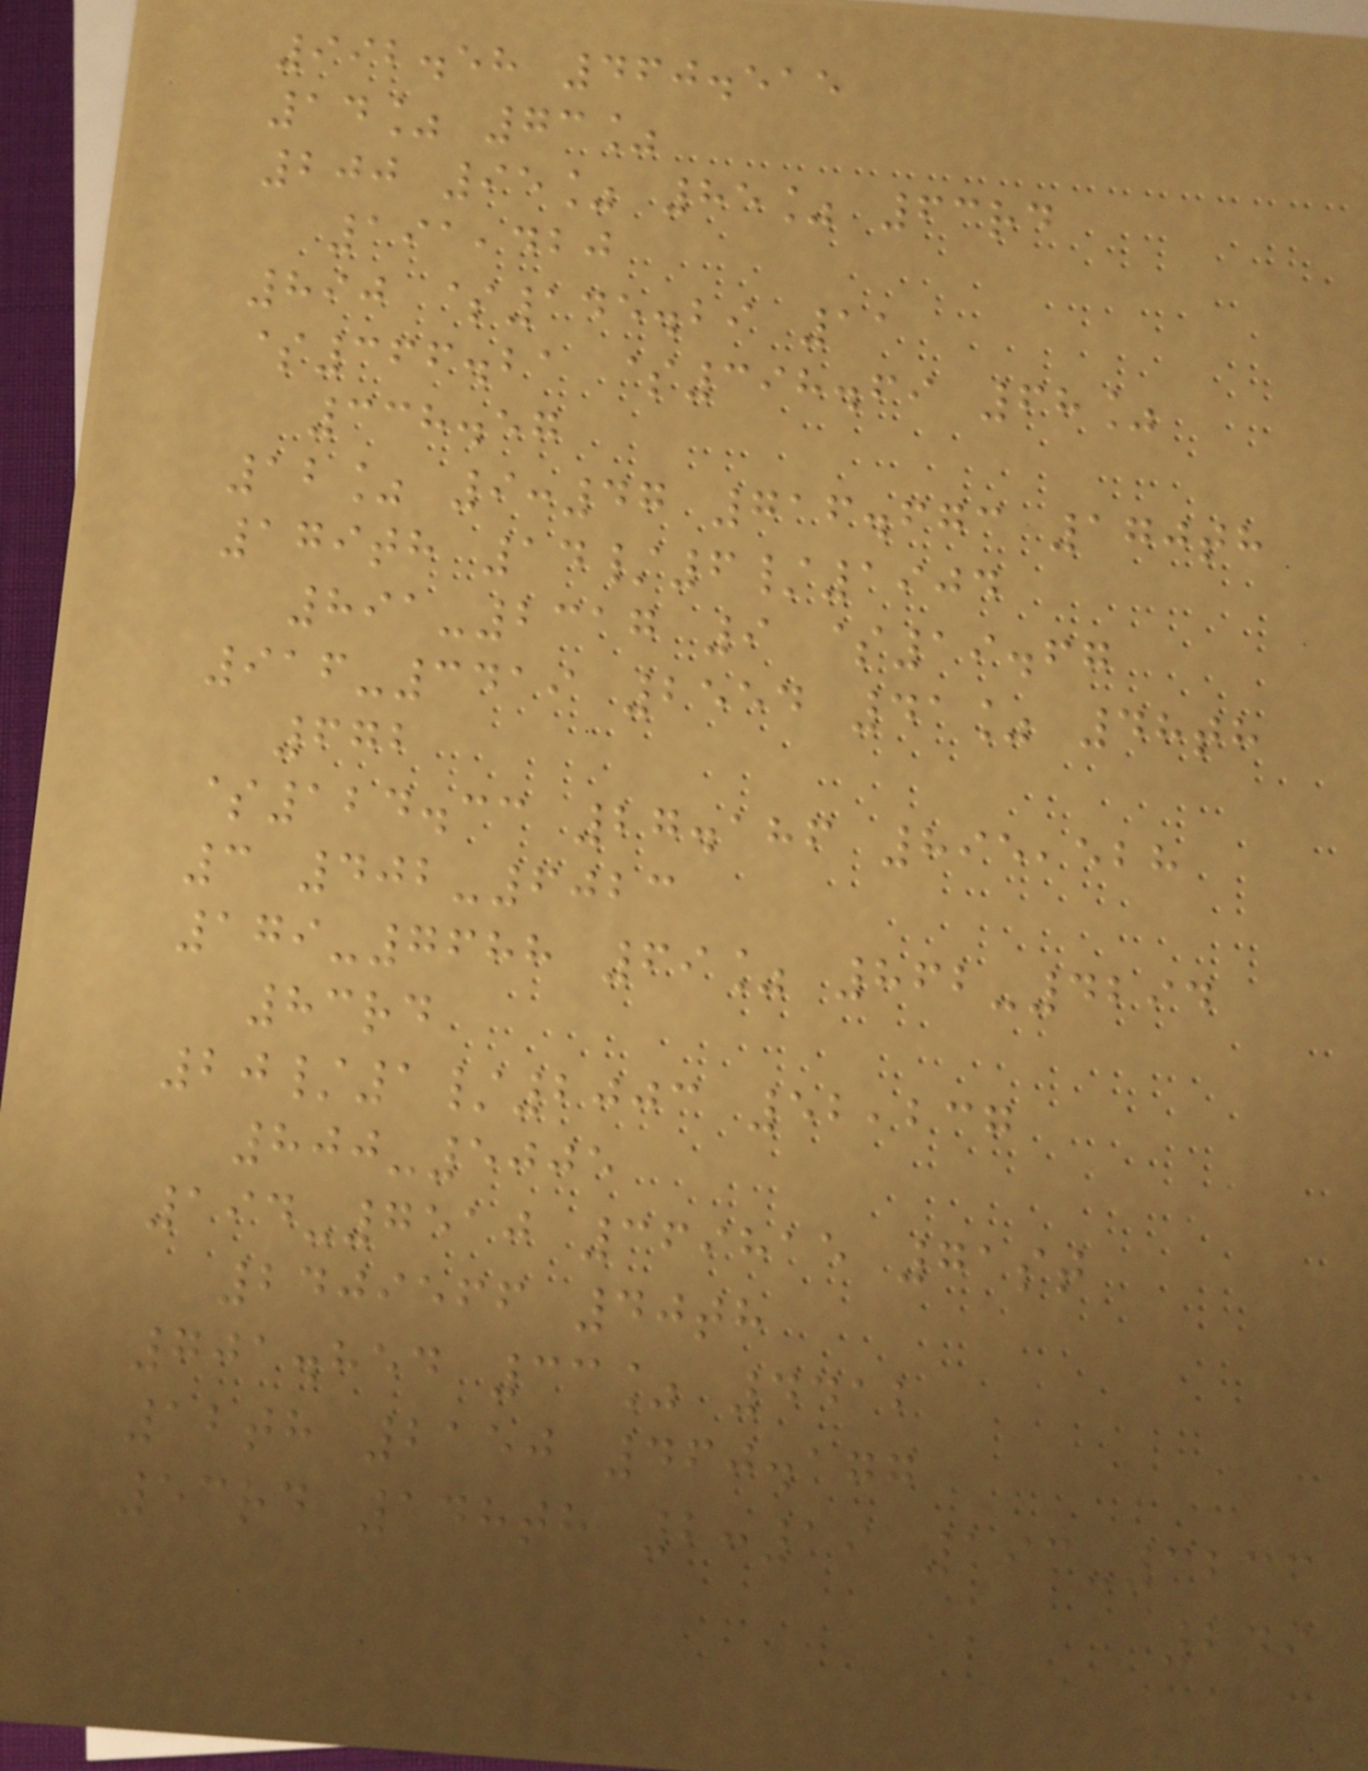992.58 460.515
14% 73%
200 95% 85% 63rd
191,420
890 $145.29 11
$366.21 $398.69 68%
338.57
12% 9:47 716.673 170th
179th 14/6/1904
891-2317 9 $19.67
916-3419 2554 41% 48th
672
$124.33 27.186 895,528
3 402-6023
179-7688 69% 862-4294
83rd
20/1/2003 52,237
800-5005
194-7510 369815 71st
2409566 40th
701.854 33% 4412
12th 2150 460.177
53rd 148th 2:19 193-3236
249
